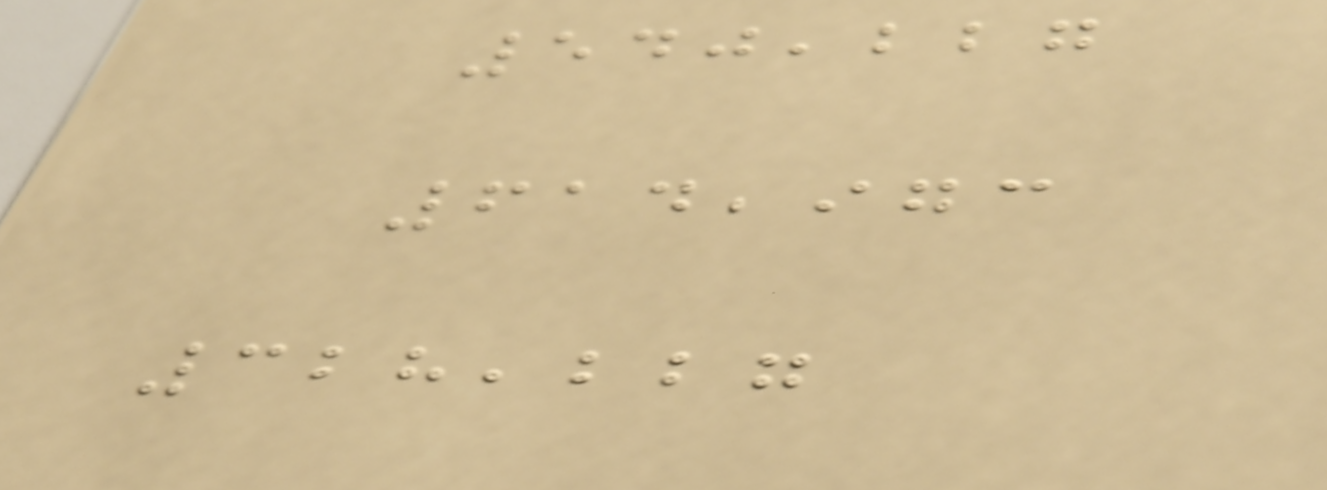540,227
614,973
328,227
